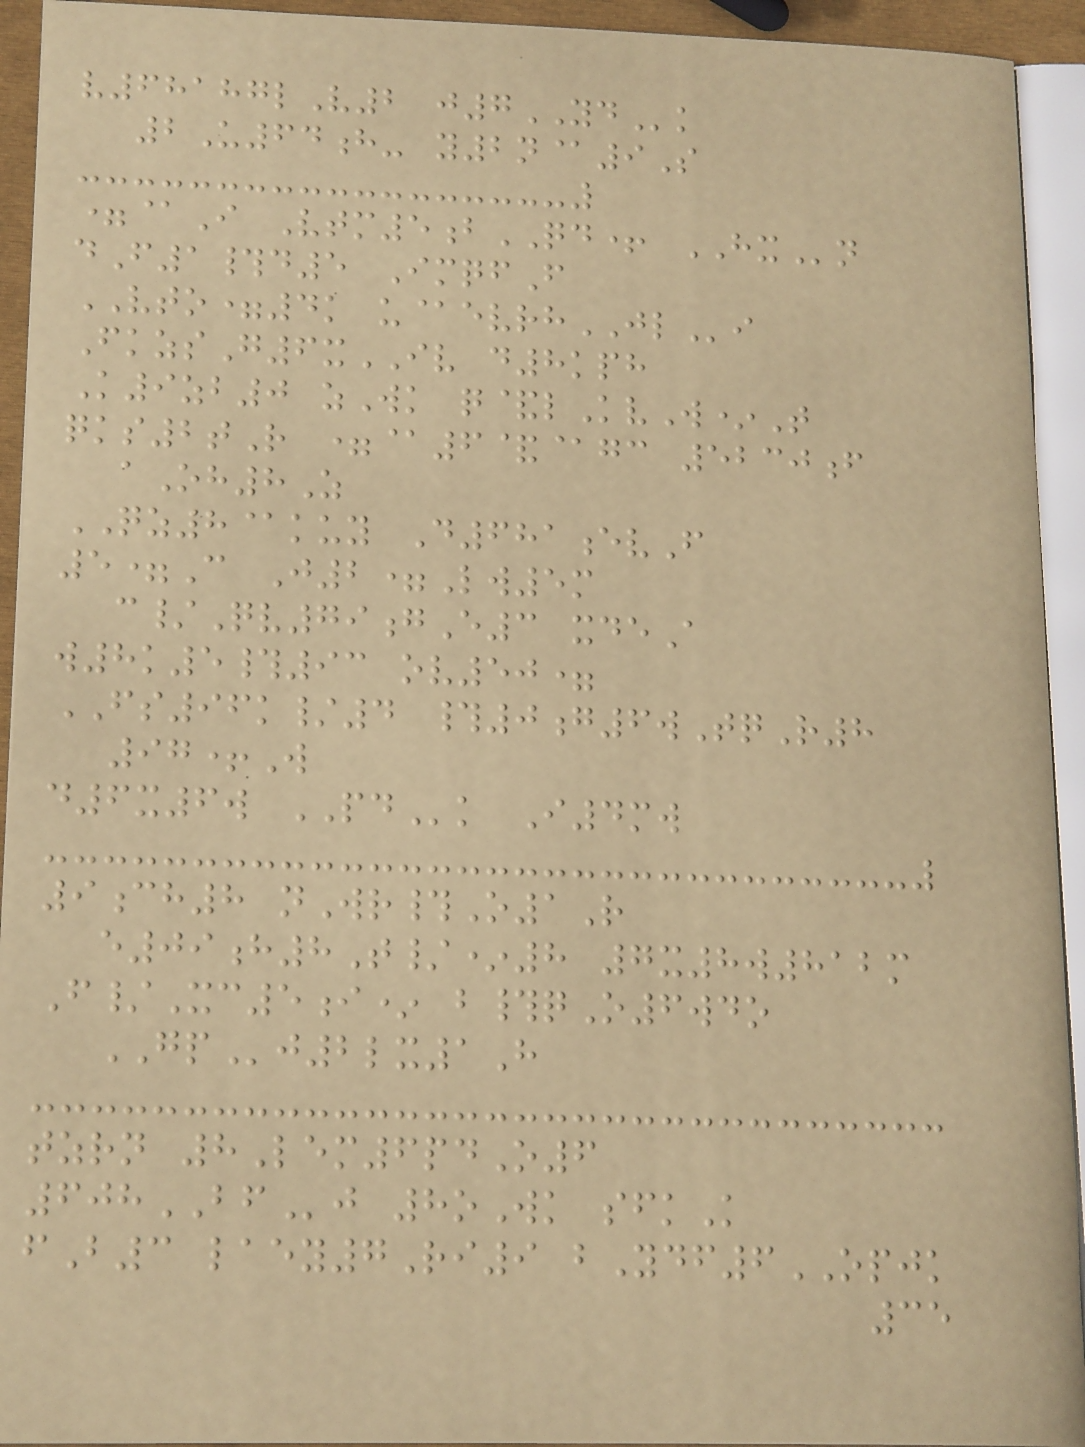v68187lV2 j7YDk
2U64h- y2n@9S
=@I Vtm5bQD+ HXn
dF1#d5 ImqfF
VTO=4k u@evrhJLi
FkzsG6xIV d8kph
K9zb0 zWk q&lKvW*T
qks2tR =@6&@gc 5230f
aOh8Z
QZ8@kuy D681evF
5=C J2=Lw5m
c/Qv79gE3 xdeA
w8k5#93 ov50=
FS96k/4 #0g6wTqR8
97+W
d6x6w PDk I4mw
9ch8 nWr#O1R
e09h8T/*8 7x8w812m
F/Xc5i* b#qO6wdo
GPj2lx1H
tzrn 8Lem6pdO6
608BFj 8oWk sfkK
fB3 laey7Ri9 bYdf6OPJK
35
